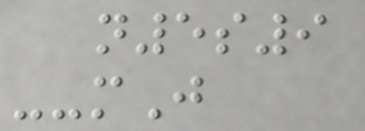n5s9
--mJ
